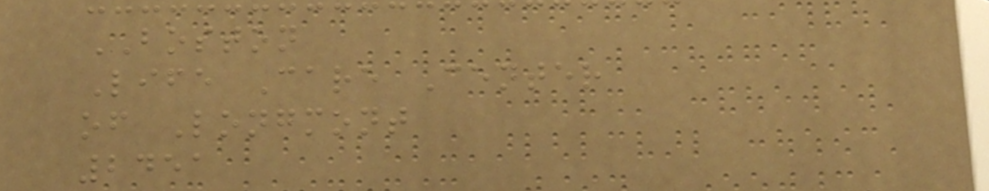BOSTON
Life Care Center
of Longmont
2451
